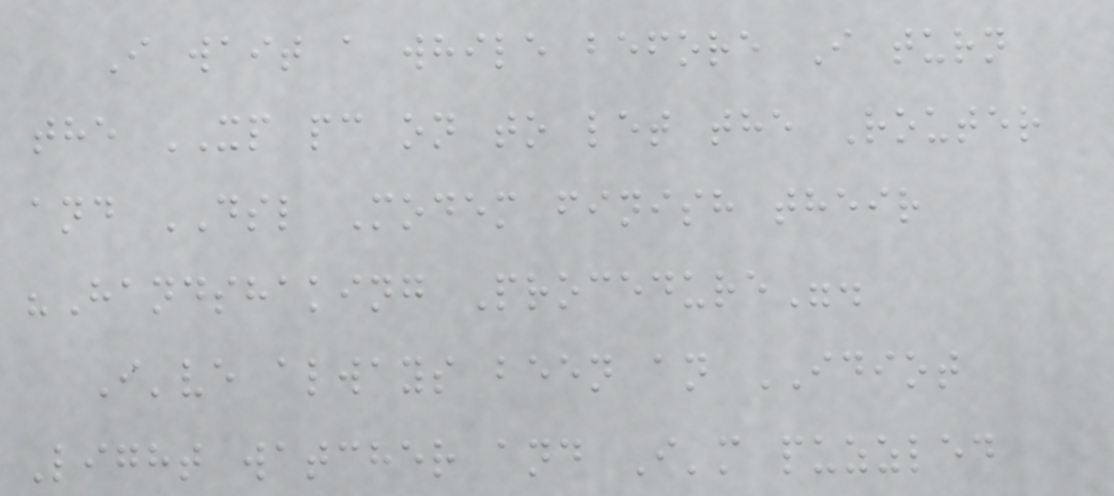I wait a while before I turn
the XP pc on to let the Router
and DSL Modem finish their
"Handshaking Procedure".
I've always been an IDIOT
Light watcher and I'm puzzled
